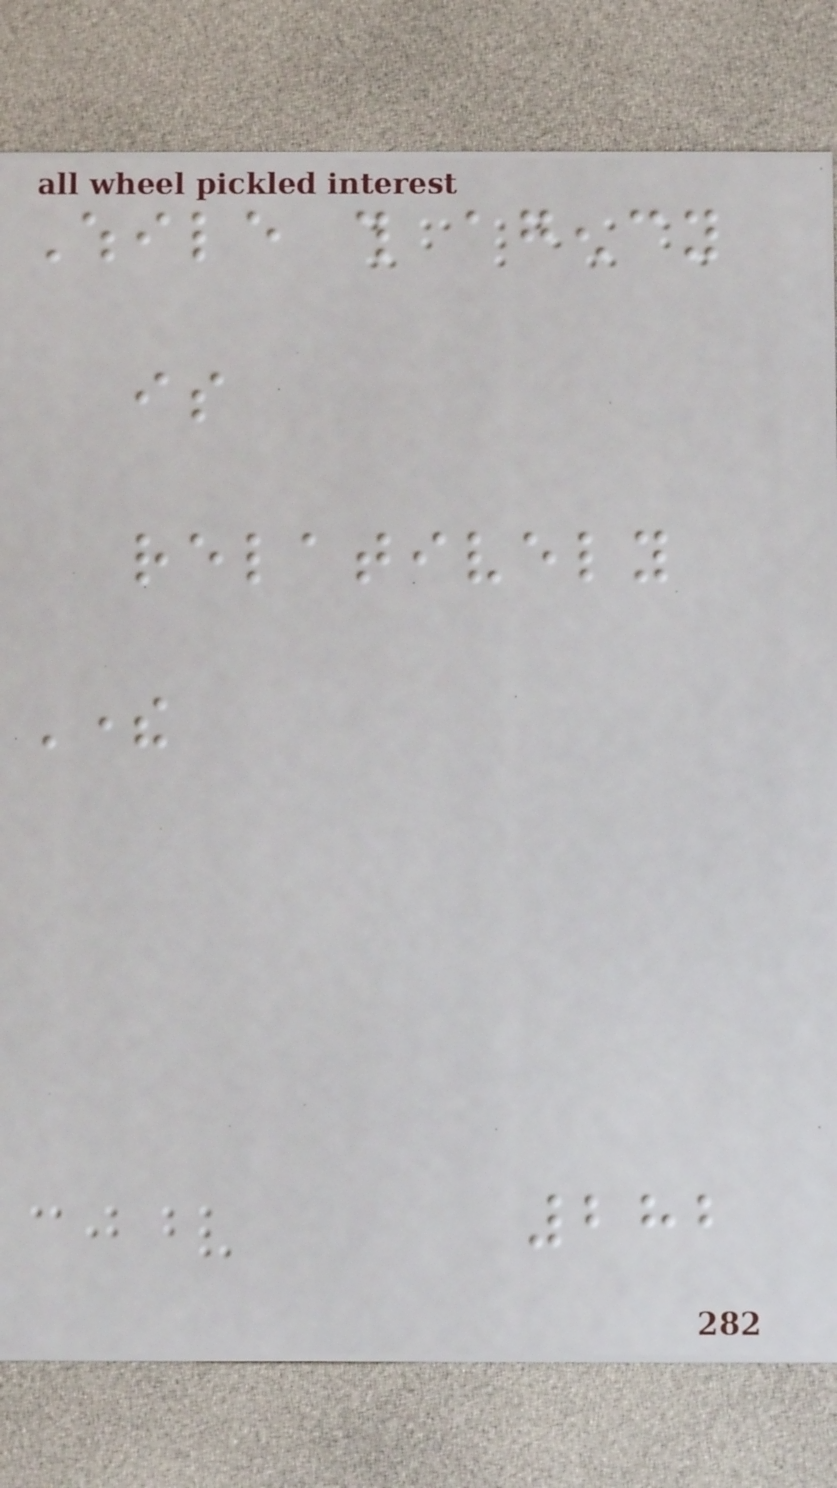While this agency
is
relatively
There
282
